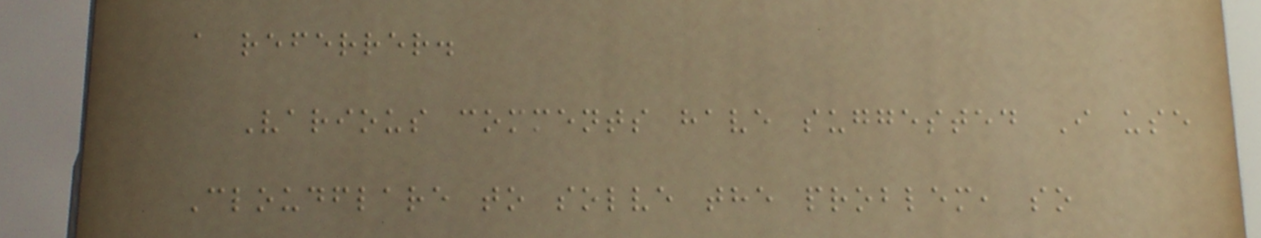a referrer.
Various comments have suggested I use
Cloudflare to solve the problem, so
